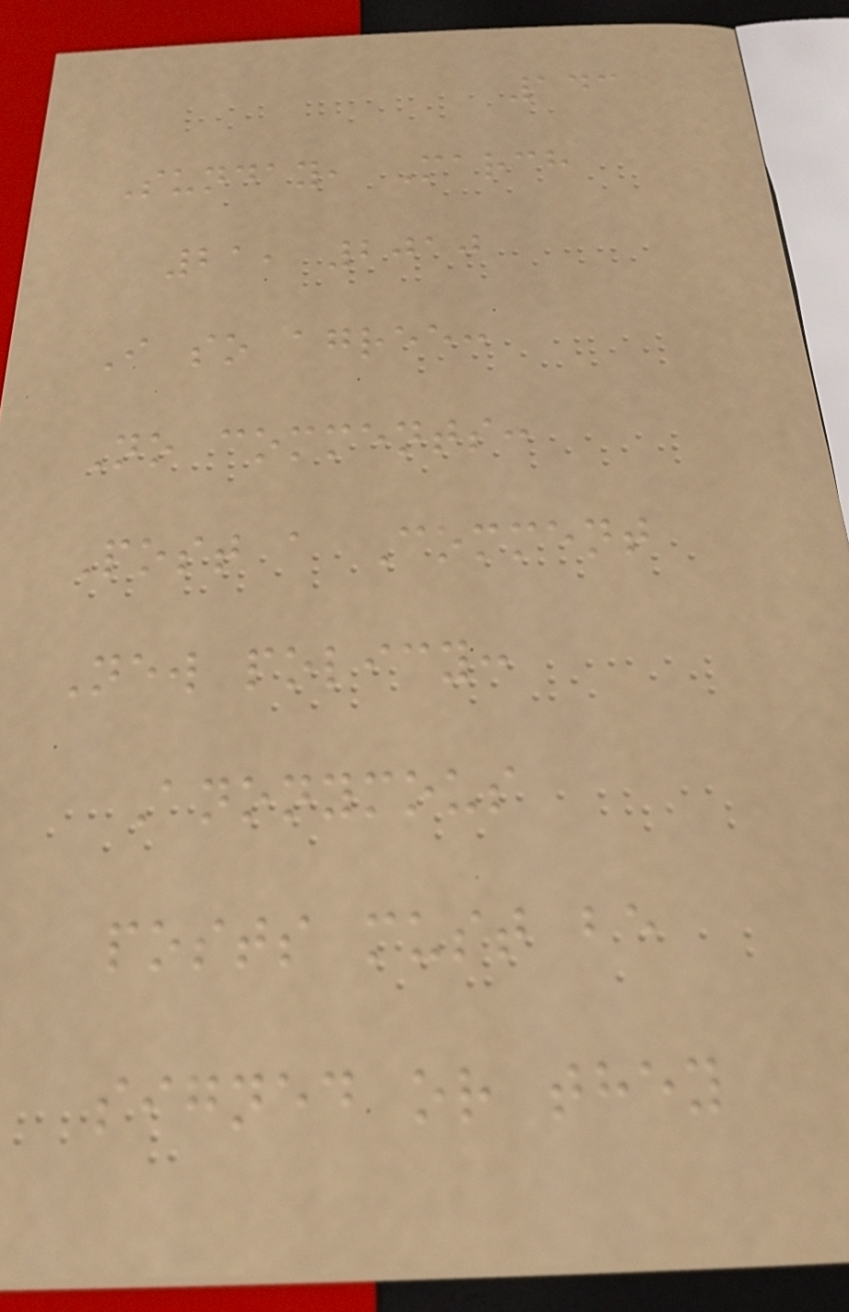143
Sunday, March
21, 2010
I so agree:
No comments:
Post a Comment
New policy:
Anonymous
posts must be
signed or they
